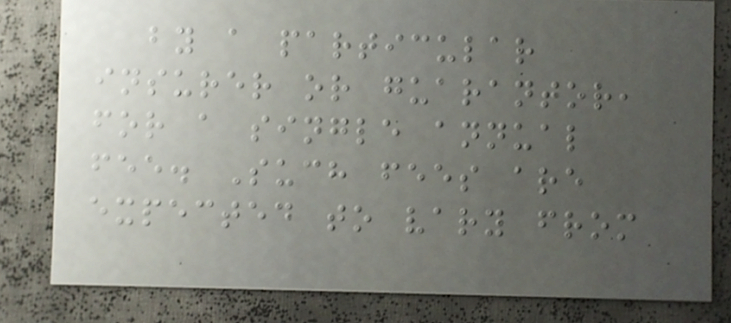by a particular
insurer or guarantor,
for a single annual
fee. Such fees are
expected to vary from
